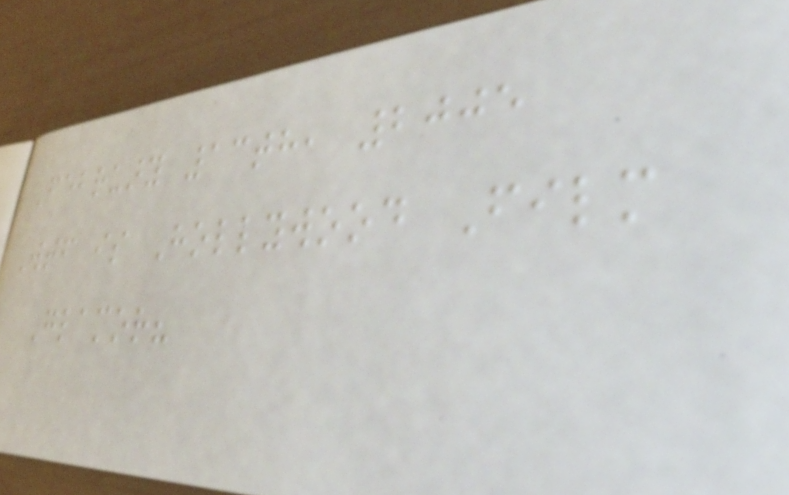February 13th, 2005
Wtf is Hollywood Film
Glamor?
